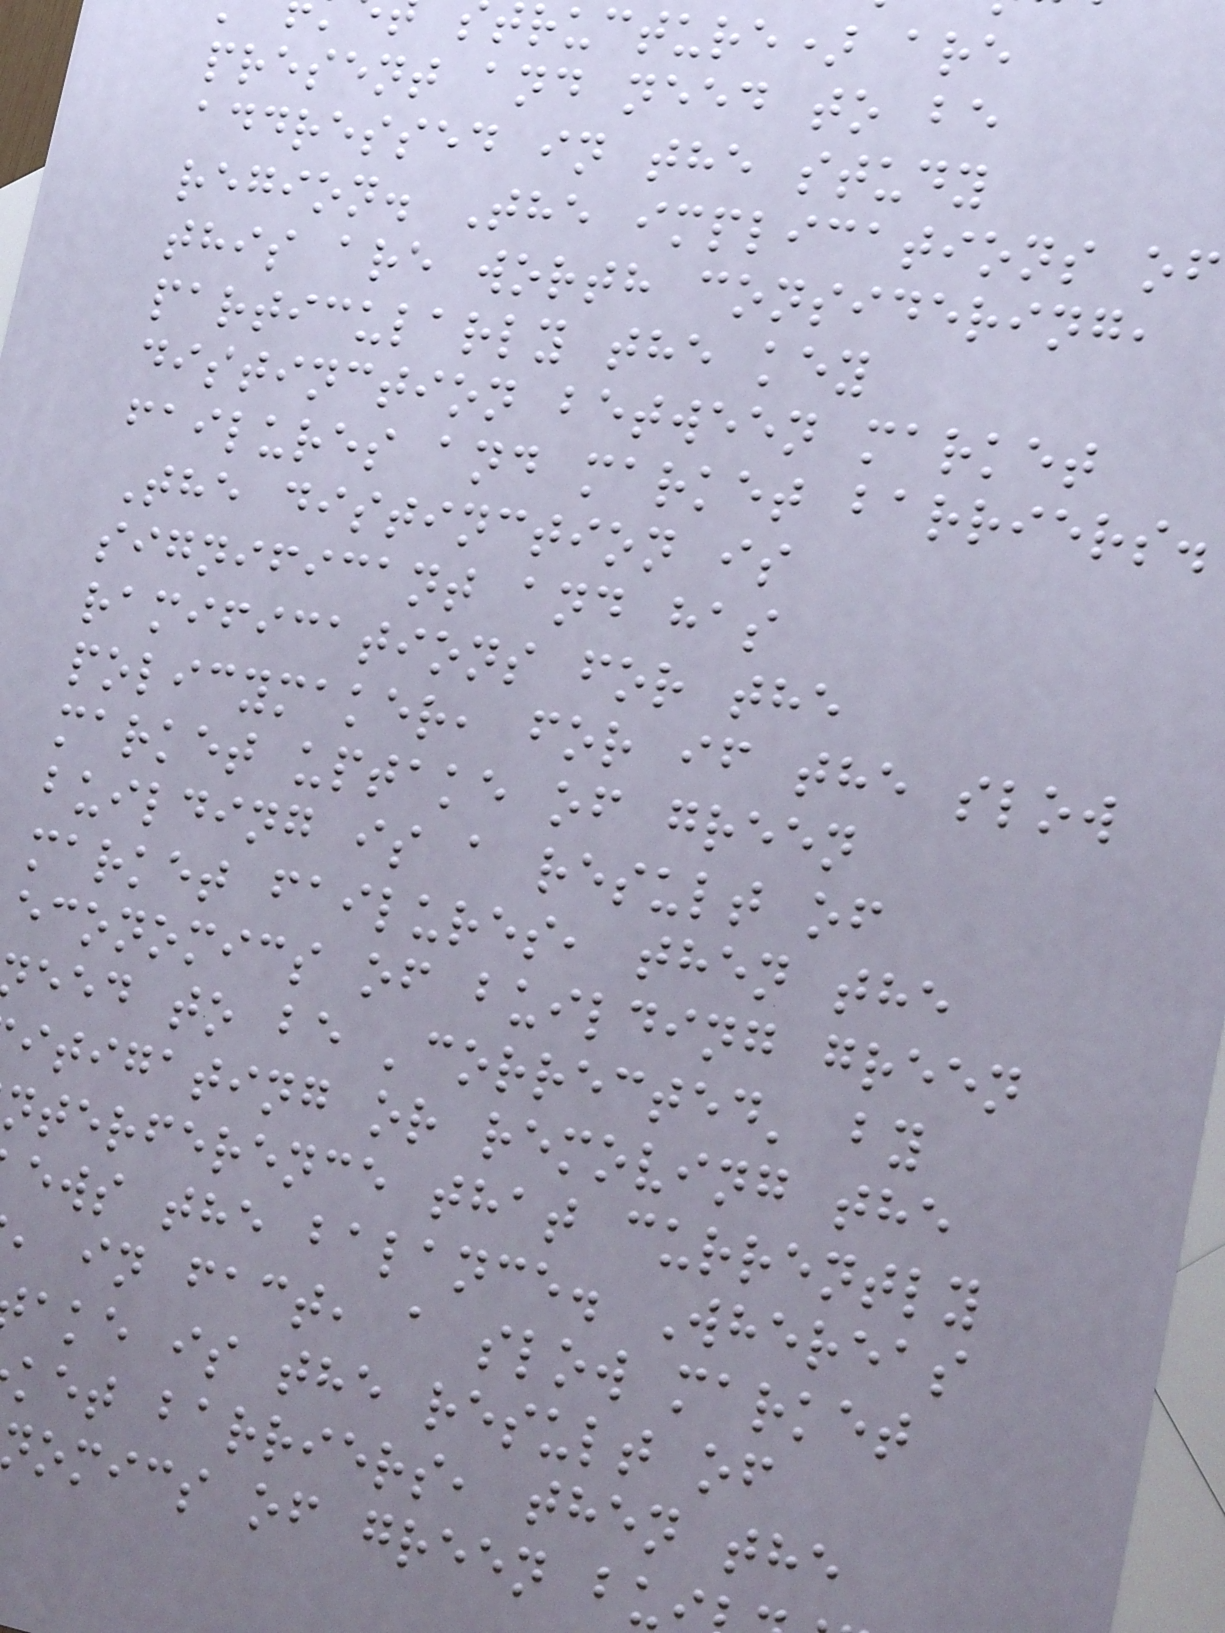tructure) are
present and need to be
addressed in the study
region. The implications of
this are worth considering,
particularly the key
distinction between market
failures and market barriers.
The distinction is
significant and has
ramifications for the
policymaker, for if the slow
market uptake of green
building is a result of
market failures, then the
economics of building green
eed to be 'corrected' by
itigating or removing the
nterference that currently
ews the balance. Whereas
, in fact, a slow market
ake is the result of
ket barriers, then the
omics of green bu
